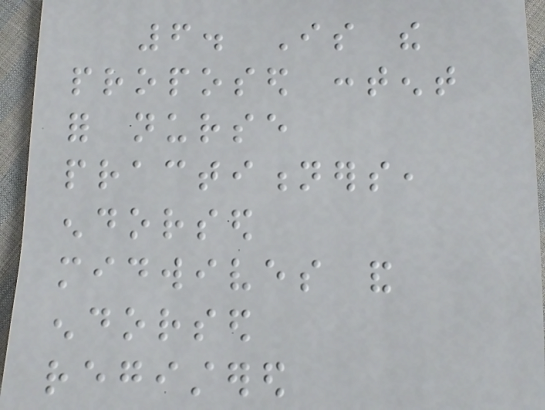6. Is the
proposed content
for nurse
practitioners,
endorsed
midwives and
endorsed
registered
